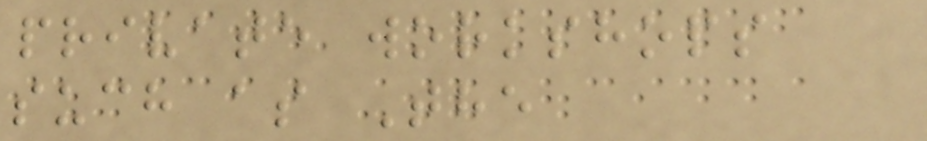private workshops
such as The
